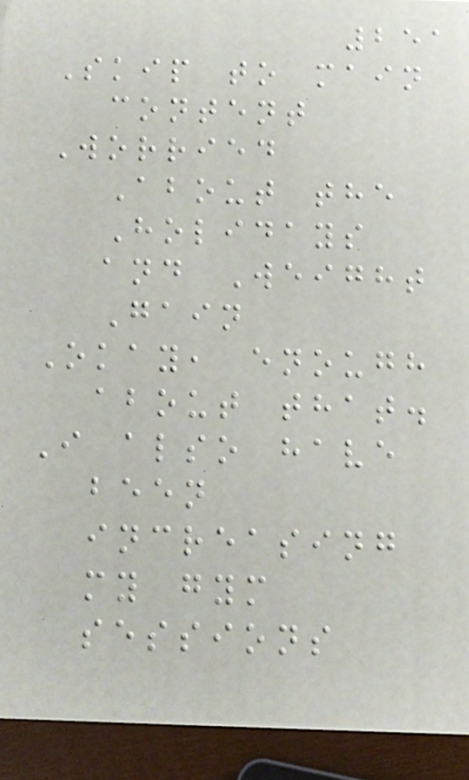251
Skip to main
content
Worried
About the
Holidays
and Weight
Gain
Okay, enough
about that.
I also have
been
increasing
my gym
sessions
